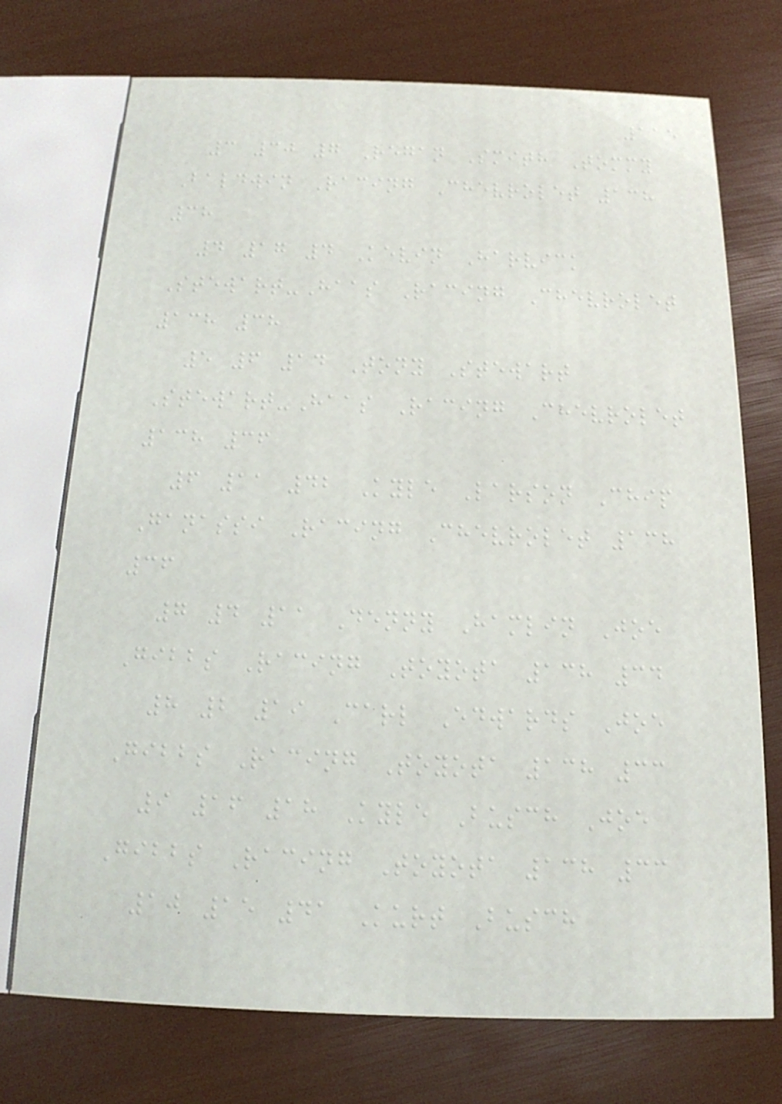115
3 30 7 Regan Smith Tommy
Baldwin Racing Chevrolet 138
38
4 17 4 Kevin Harvick
Stewart-Haas Racing Chevrolet
138 38
5 6 14 Tony Stewart
Stewart-Haas Racing Chevrolet
138 36
6 11 42 Kyle Larson Chip
Ganassi Racing Chevrolet 138
36
7 4 11 Denny Hamlin Joe
Gibbs Racing Toyota 138 34
8 2 19 Carl Edwards Joe
Gibbs Racing Toyota 138 33
9 16 18 Kyle Busch Joe
Gibbs Racing Toyota 138 33
10 15 41 Kurt Busch
